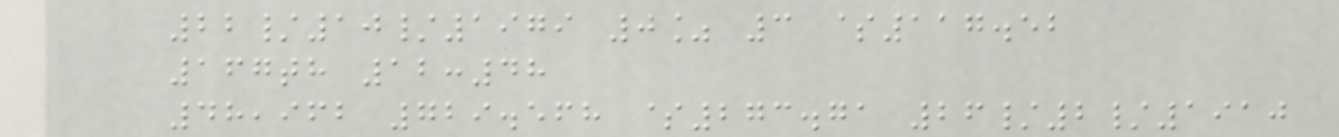22/10/1979 0% 3 $117.52
167th 12:48
48,962 729.568 $273.71 26/2/1910
